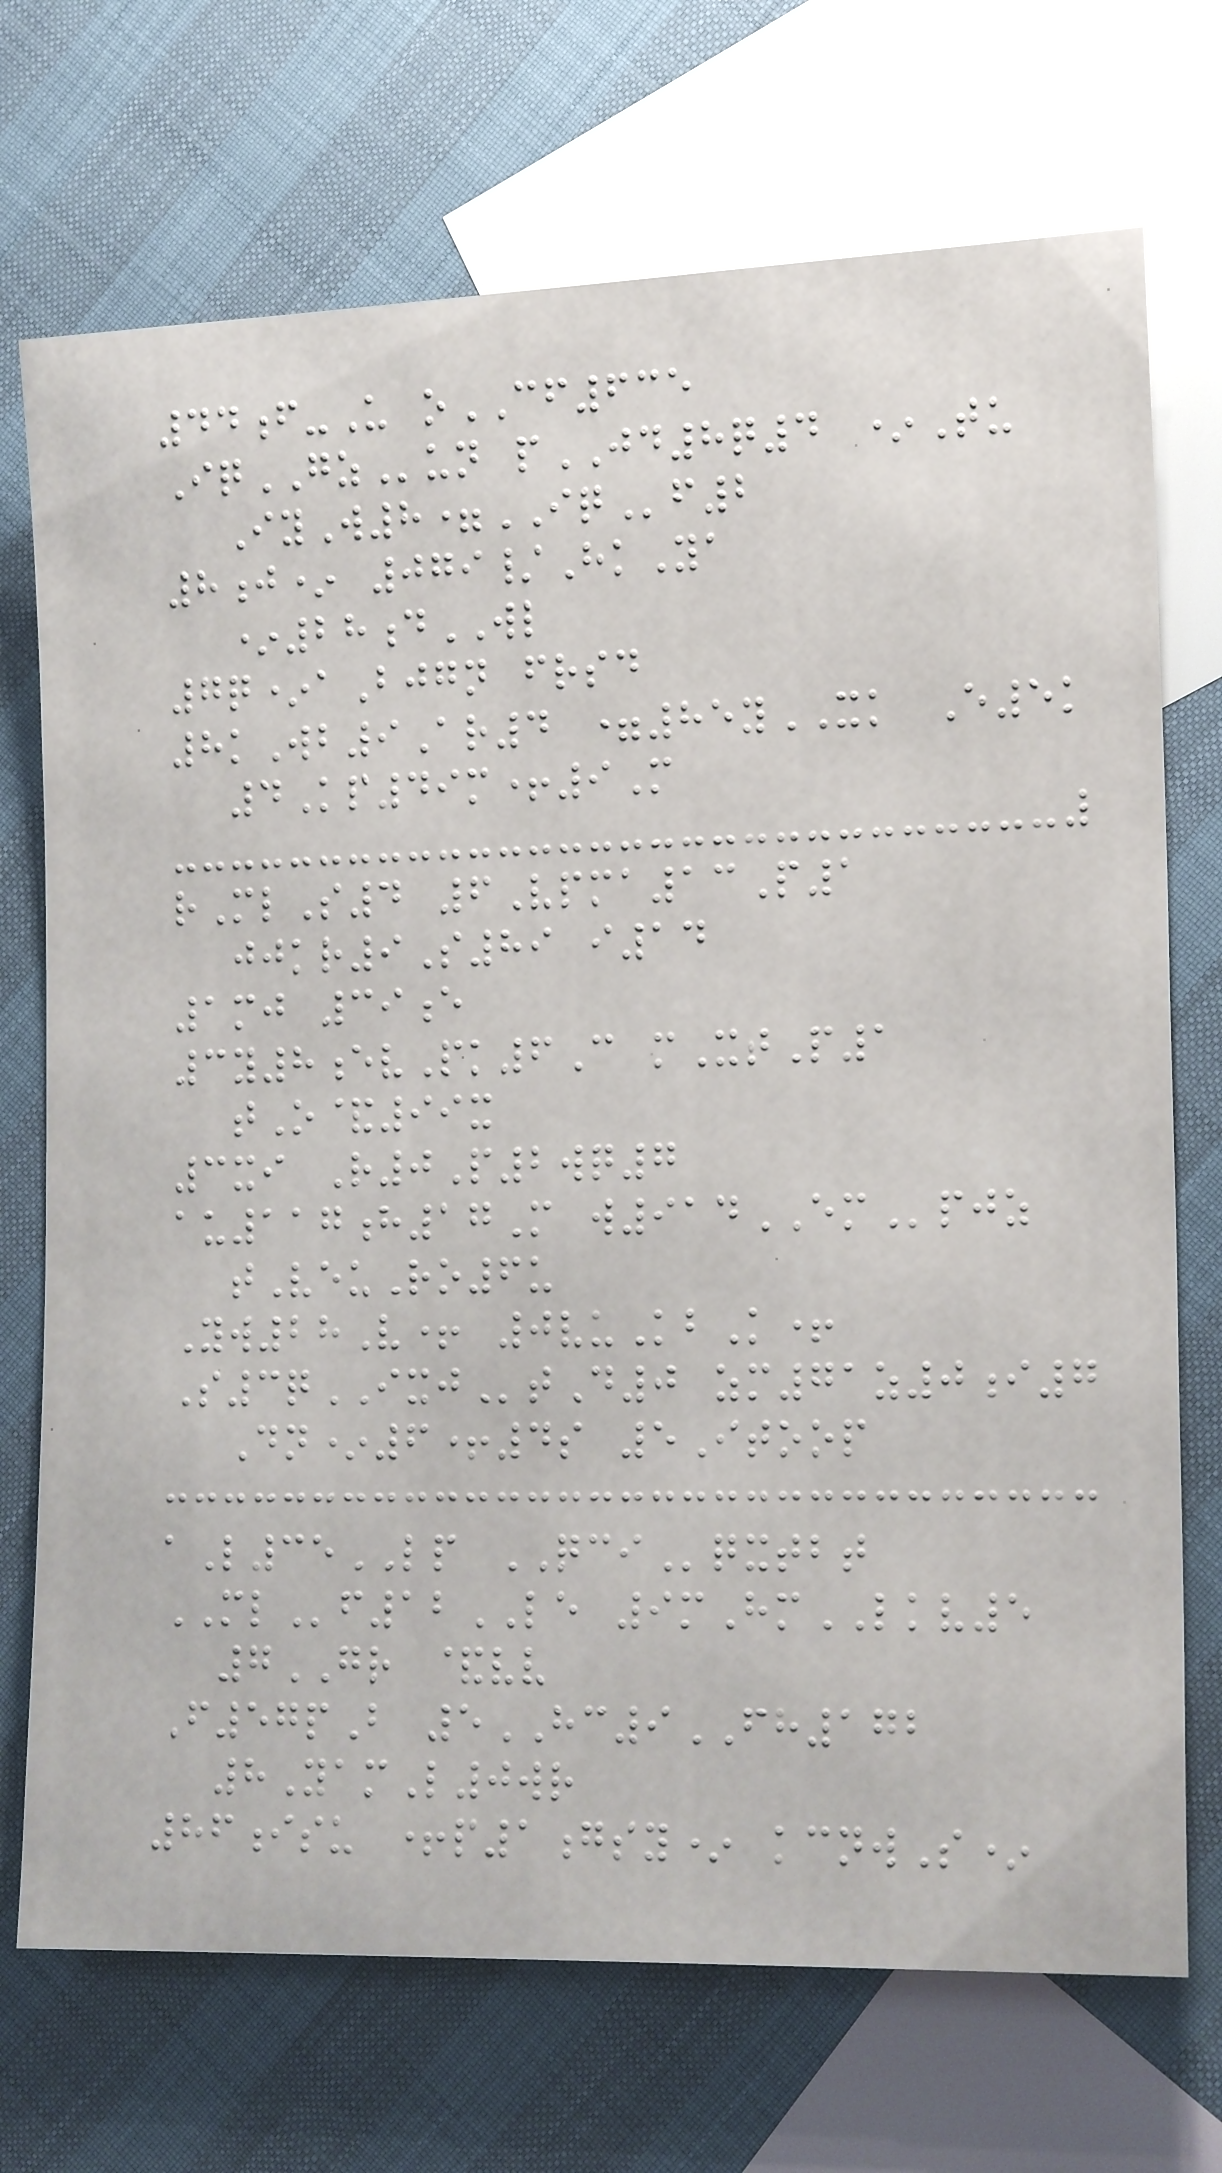44f-U oCF635
IqGZun pJD8q4 *Tu
IyW8=IQf2
8j* 079/HkYa
*28dWL
7q*aBjgn frsd
8kWb9Ar4 =85yXK E5k
4Kp49m+9M
rMlS4 6Vpma13P1
jjkr9S89 i14
1mj 39e
3y8evPk6C mXtP1
tO&99x
3xi R0P2wq7
au117h17M w914EMpjz
tVeuRo6u
Yw28V+ 0vuKbK+
S3qIXJtD0 zm71z0i7
Dn*6+4s 5Itoop
aL35LP QCIqxtbt
MLf12LE 9mHmLKV5
7GR &vv
F57pB 5HC9FH172
8YamL0wr
86isu +p1gsy* kcnwS*
